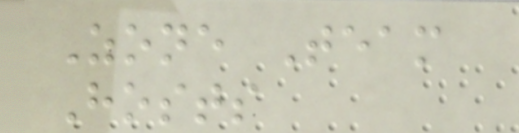Zone Team
Hosts
